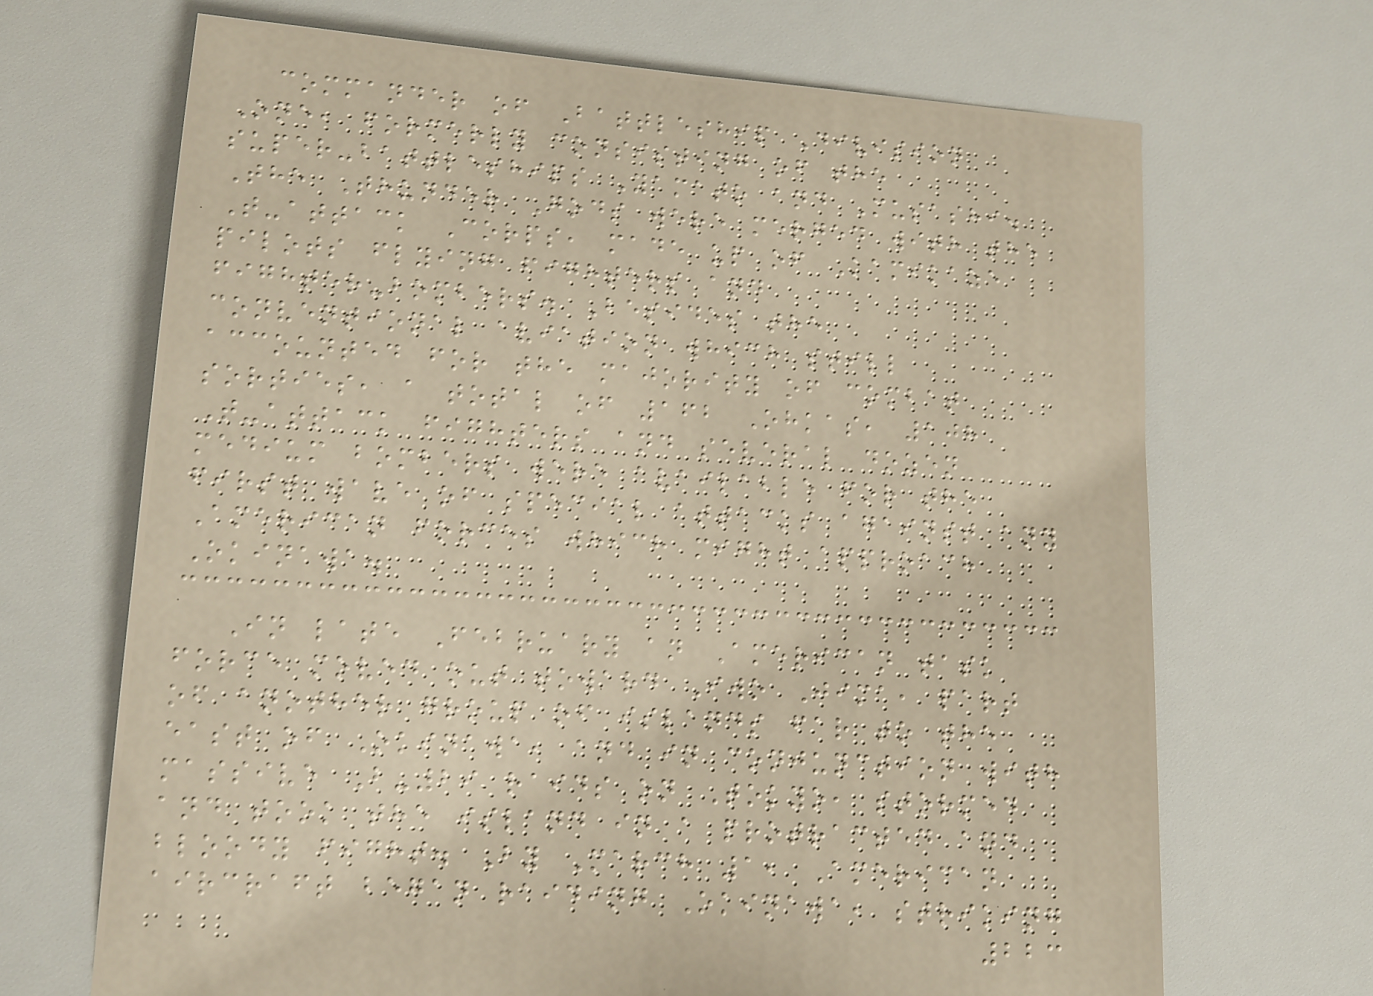commander of Battleship Division
One, formerly consisting of the
super-battleships Yamato and Musashi.
The Thunder Gods were merged with the
T-attack Corps, made up of Kamikaze
pilots flying fighters and
fighter-bombers. Besides the
conventional aviation which still
accounted for the majority of combat
sorties, a total of 162 Ohkas, 108
T-attack fighters and several dozen
medium bombers were available for the
first wave of special attacks against any
American forces which might approach
Okinawa.
In late February an American task
force moved out toward Iwo Jima, part
of another group of islands far to the
east of Okinawa, and in conjunction with
massive B-29 raids on Tokyo, stormed
and took the island in a protracted and
bloody fight. By March 1, American
aircraft began raiding Okinawa, striking
223
